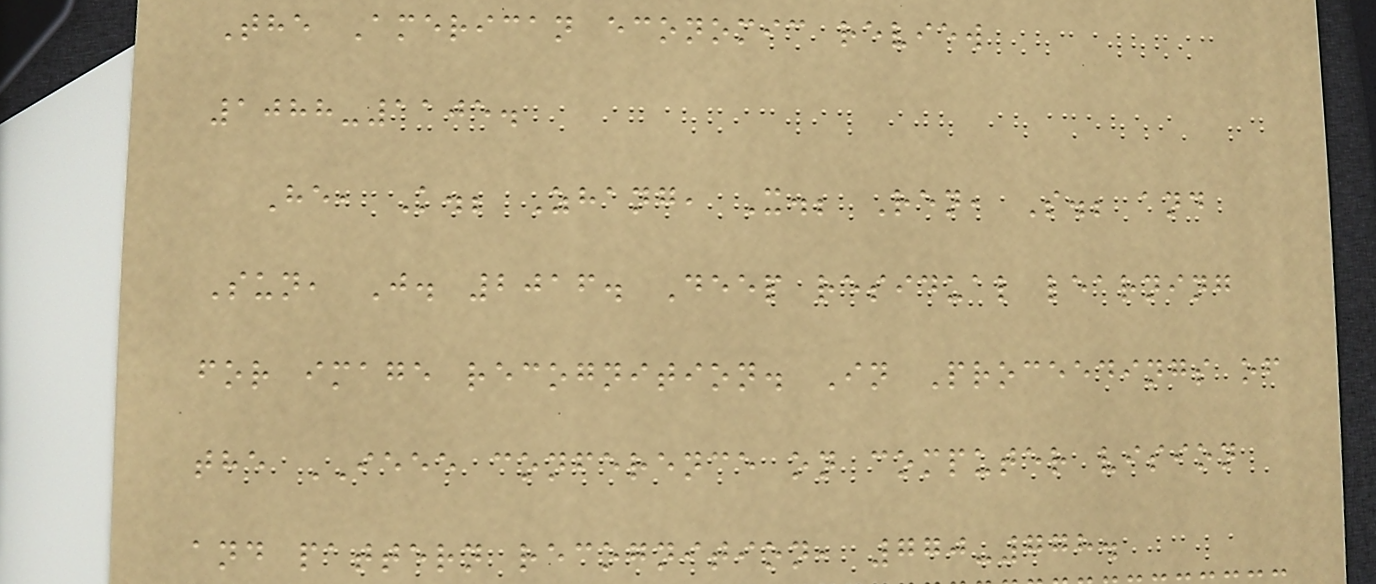The American economic review
1088-1105.
He, K.; Zhang, X.; Ren, S.; and
Sun, J. 2016. Deep residual learning
for image recognition. In Proceedings of
the IEEE conference on computer vision
and pattern recognition, 770-778.
